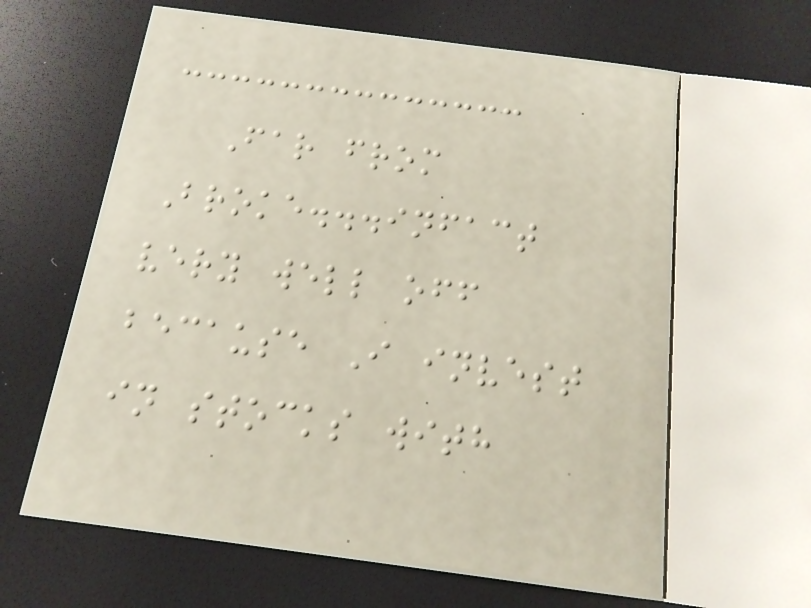Far from
Broke...infact
very well off
because I invest
in stocks with
